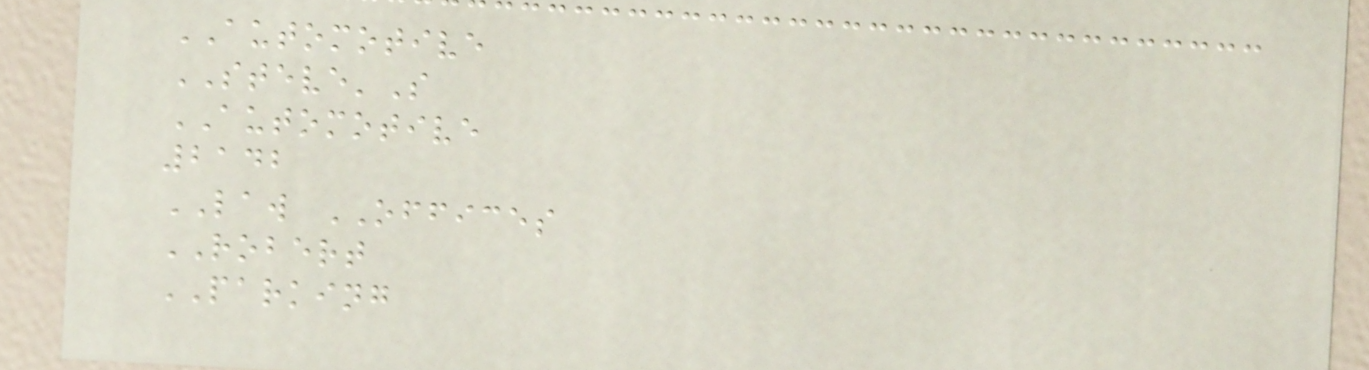AUTOMOTIVE
STEVE'S
AUTOMOTIVE
2142
LAW OFFICES
ROBERT
PARKING
